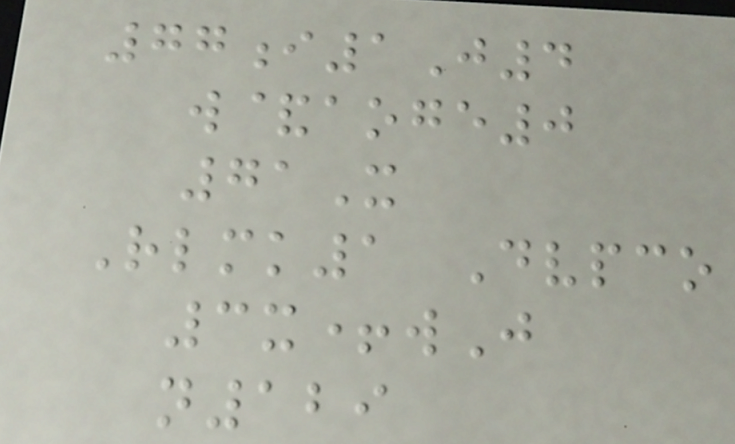77i1J4
w&aoge0
71X
Rlmk1 Dvpco
3x+wJ
n129
